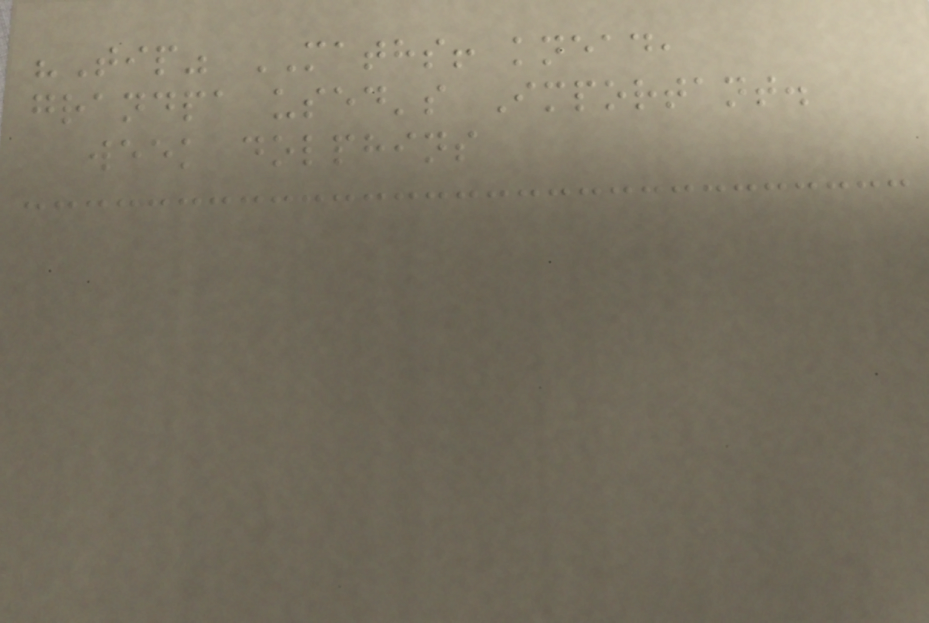"Tip" MATHS! knead,
grandpa used's Important.
week dolphins
